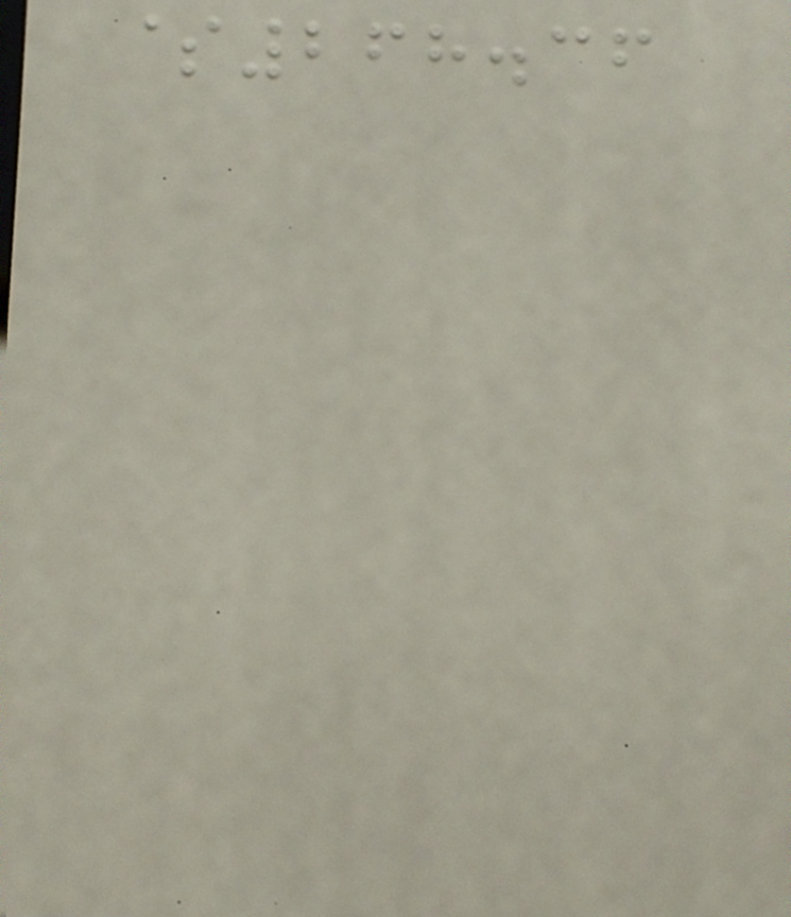$268.36
